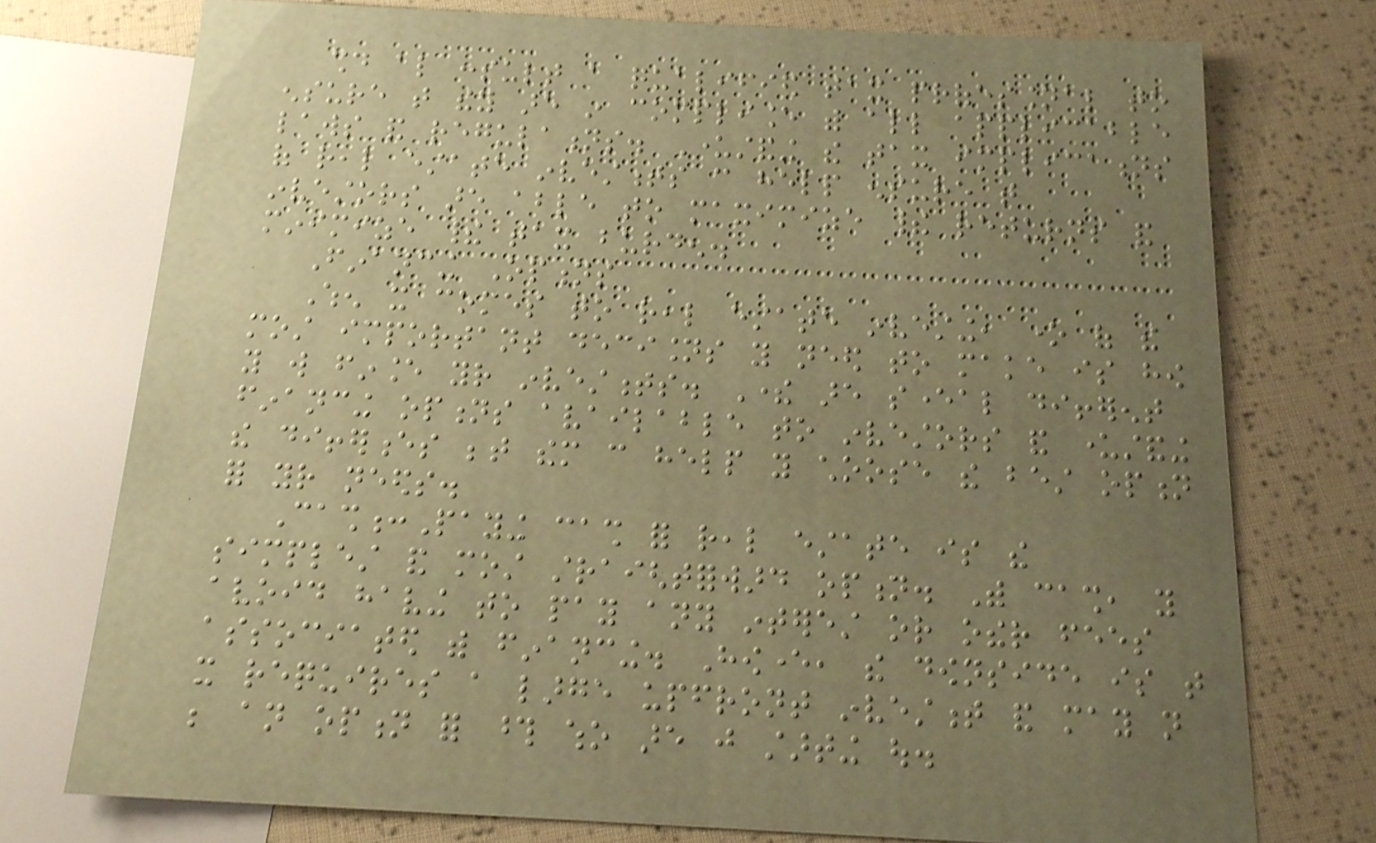should also consult a qualified tax professional to
ensure that they are in compliance with all applicable
laws and regulations. Understanding the tax implications
of real estate investments can help ensure that
investors are able to maximize their returns and
minimize their tax burden.
Financing Options
When it comes to real estate investing, one of the
most important decisions you need to make is how
you will finance your investments. There are several different
financing options available to investors and understanding
the differences between them can help you choose the best option
for your needs.
Cash:Paying cash for real estate is the
simplest and most straightforward option. With cash, you
avoid having to pay any interest or other fees
associated with financing. However, the downside is that
it requires a large upfront investment and may not
be an option for those who are just starting out.
